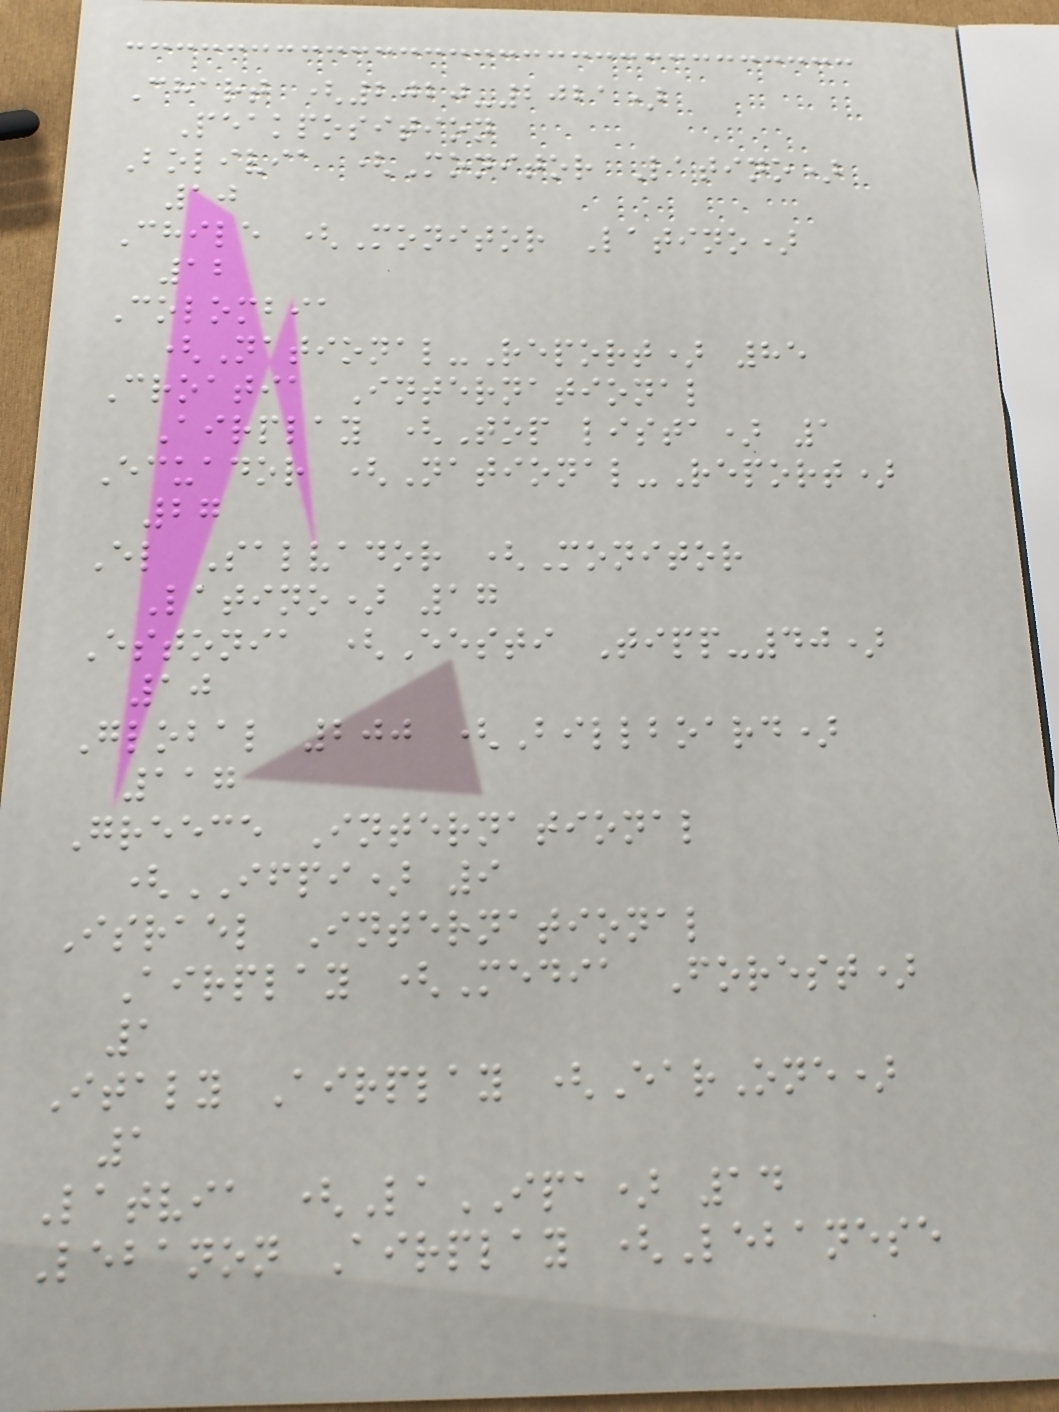Chart (2020-2021)
Peakposition
Bolivia (Monitor Latino)
10
Chile (Monitor Latino)
12
Colombia
(National-Report) 85
Croatia International
Airplay (Top lista) 1
Ecuador (National-Report)
27
El Salvador (Monitor
Latino) 17
Estonia (Eesti Tipp-40)
10
Global 200 (Billboard)
117
Greece International
(IFPI) 9
Israel International
Airplay (Media Forest)
1
Italy Airplay (EarOne)
1
Latvia (LaIPA) 14
Lebanon Airplay (Lebanese
